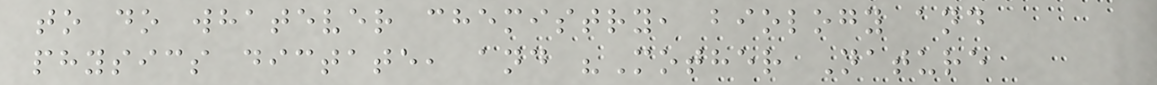to do whatever chemistry, biology and
physics dictate, and "Mother Nature
